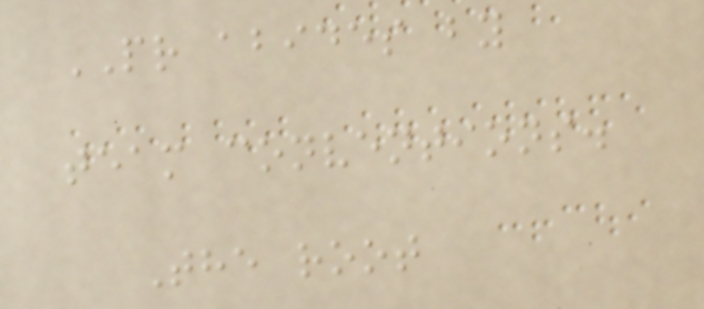PR abides by
team conventions.
The root
